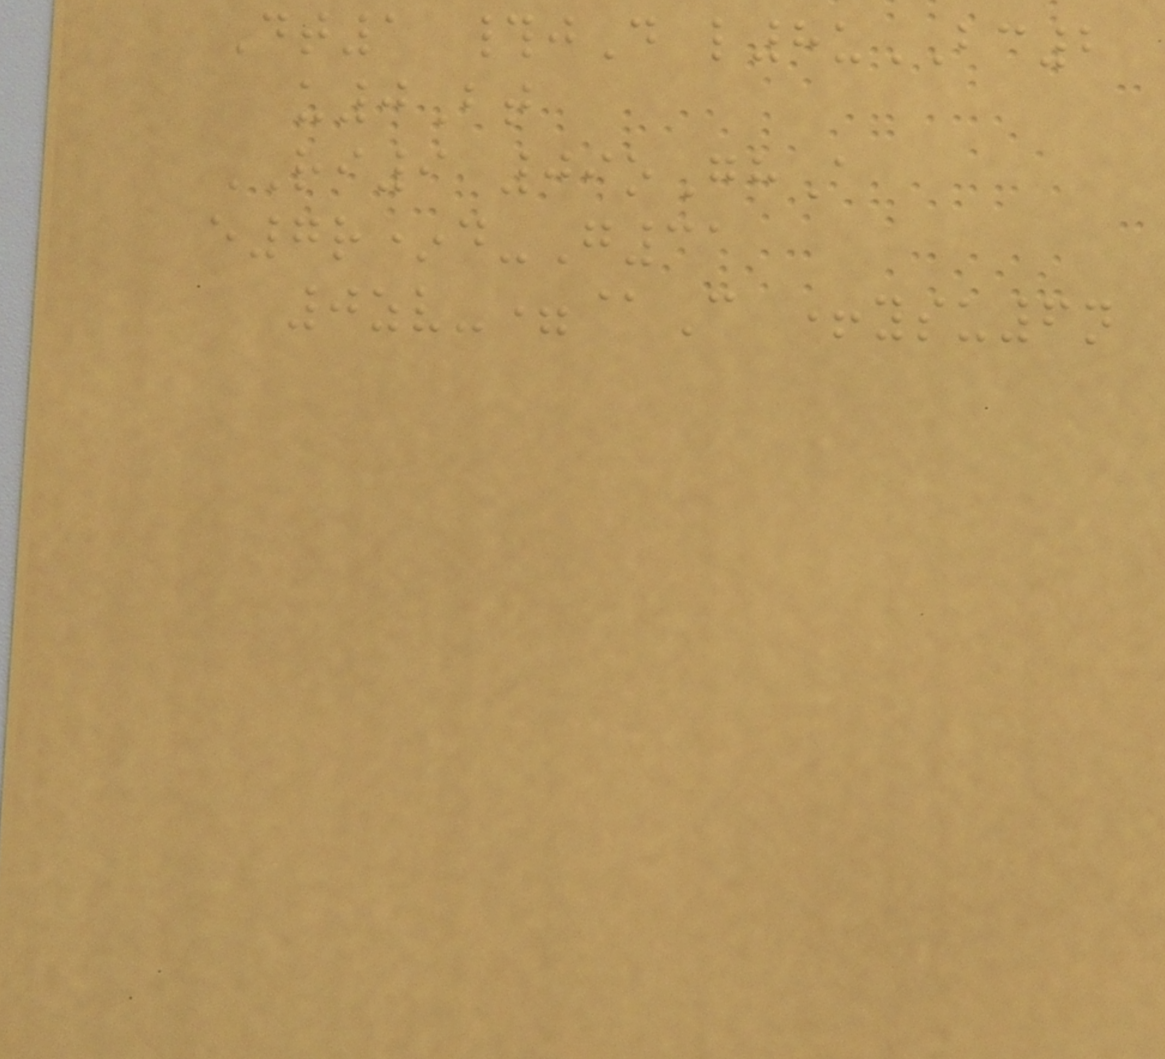Dt1 #jD l8uBC2
u0Bt
RI9 09oGhA
e7r*d-G31
0zv-=@C +ysu6n
